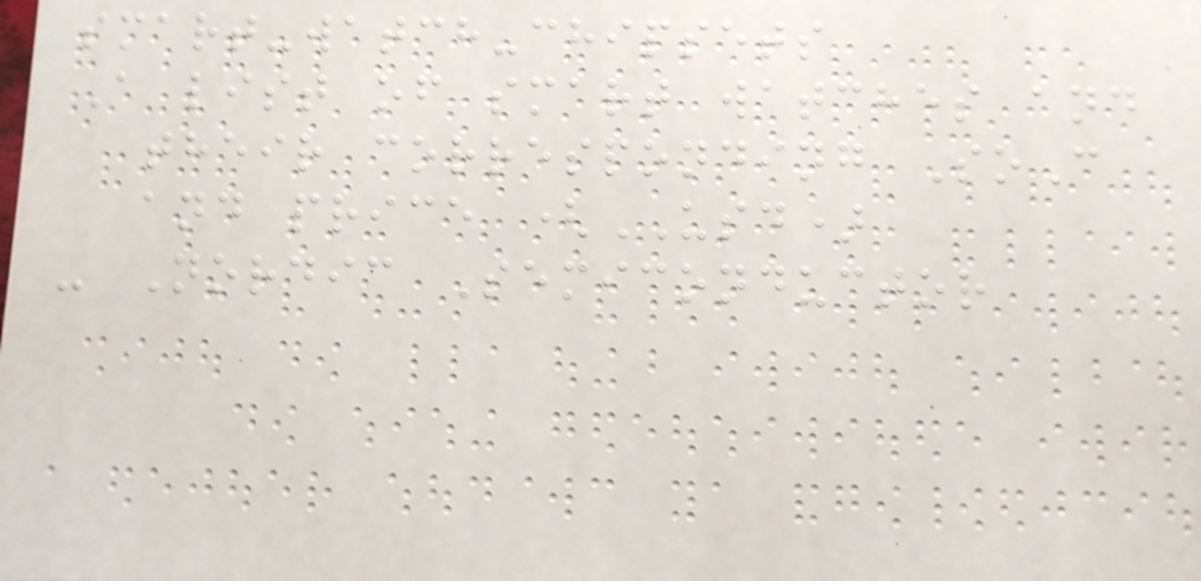smart-watch-chipsets
A list of smart watches and
their corresponding SoC
and price (USD)
- Nordic Semiconductor
